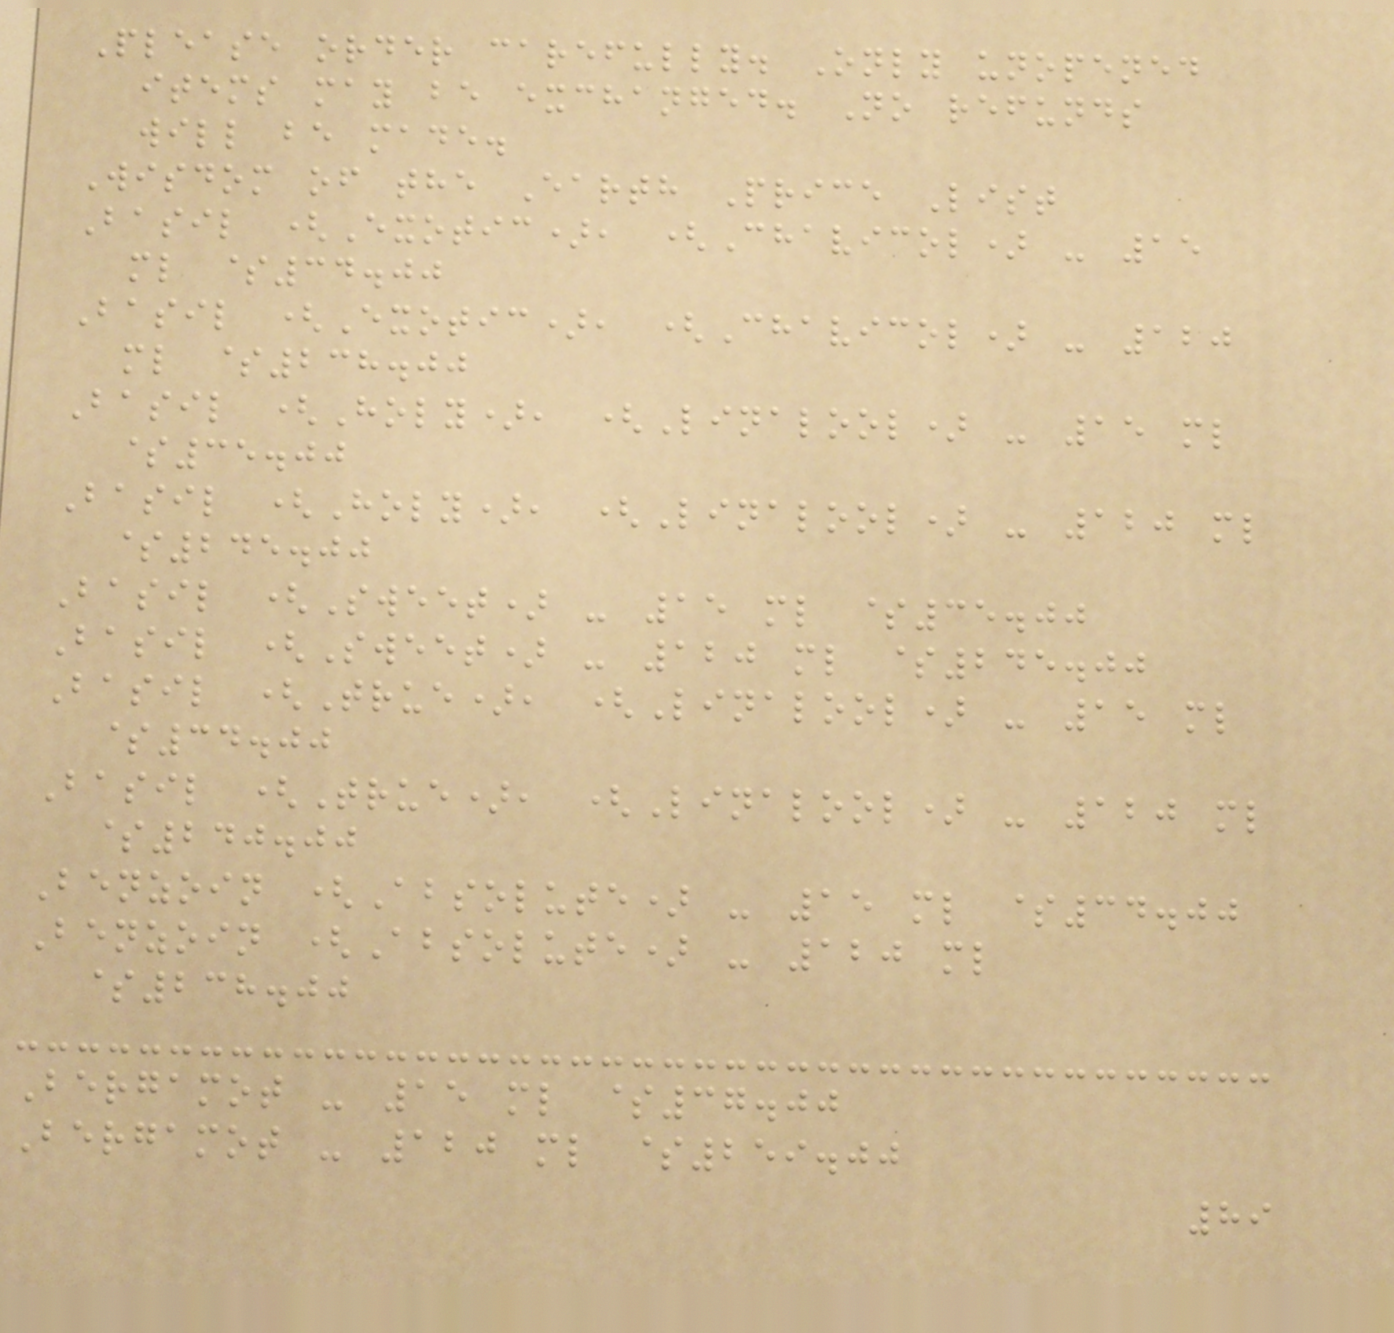Please order carefully. Only unopened
items may be exchanged. No refunds
will be made.
Wisdom of the Earth Price List
Basil (Exotic), (Chavicol) - 15
ml $34.00
Basil (Exotic), (Chavicol) - 120
ml $238.00
Basil (Holy), (Linalool) - 15 ml
$35.00
Basil (Holy), (Linalool) - 120 ml
$245.00
Basil (Sweet) - 15 ml $35.00
Basil (Sweet) - 120 ml $245.00
Basil (True), (Linalool) - 15 ml
$34.00
Basil (True), (Linalool) - 120 ml
$240.00
Benzoin (Absolute) - 15 ml $34.00
Benzoin (Absolute) - 120 ml
$238.00
Bergamot - 15 ml $37.00
Bergamot - 120 ml $259.00
89
